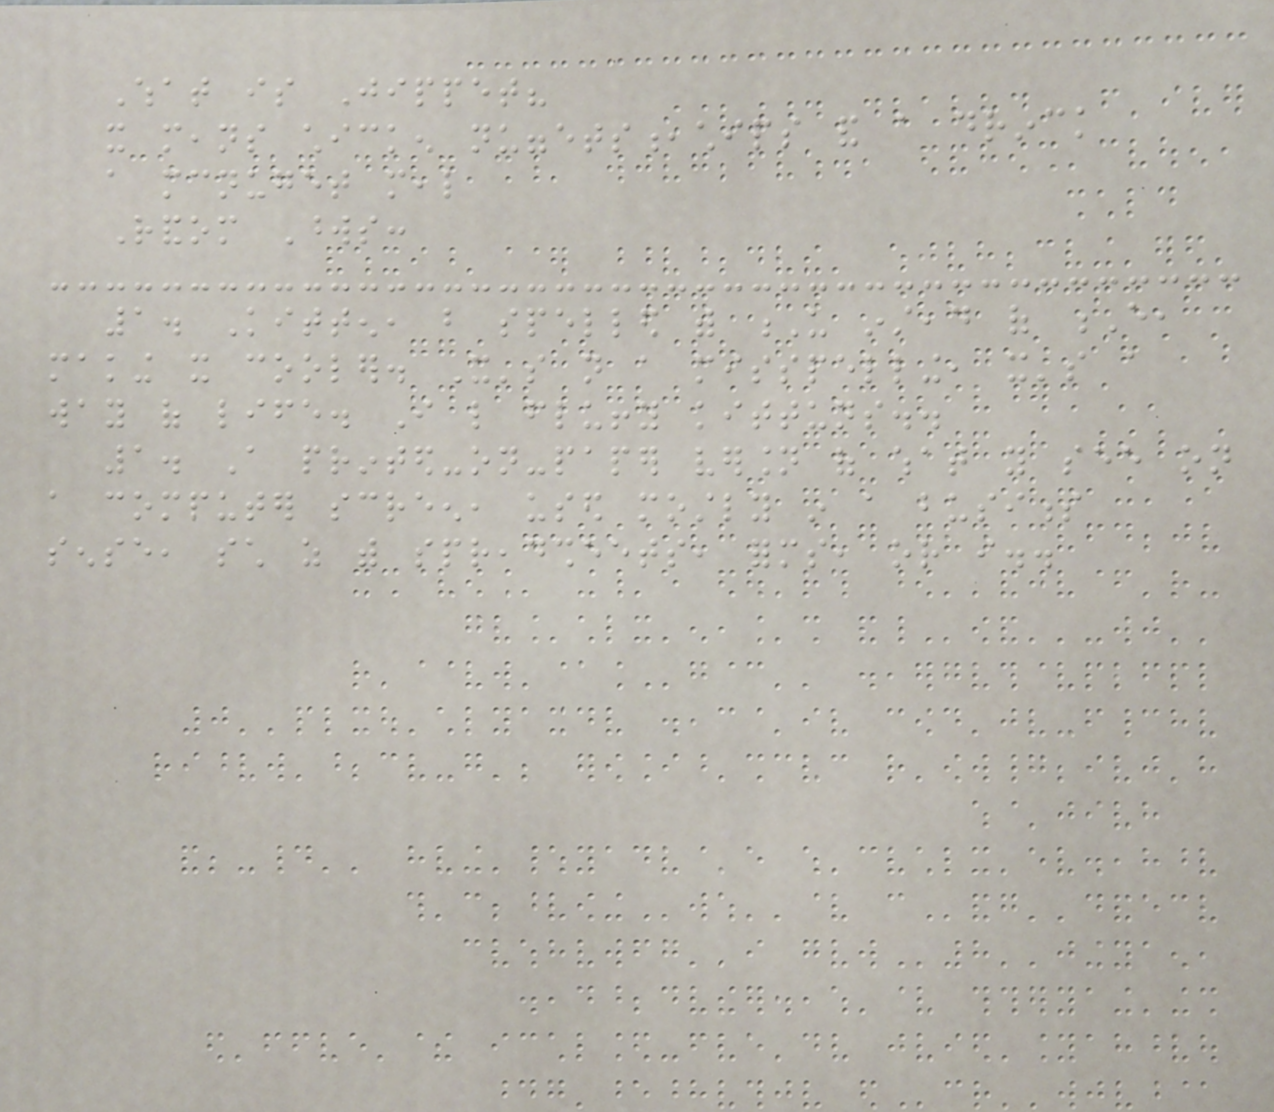What is Jippet?
it means chicken nuggets,chips and a drinck
a mcnuget meal
Random Words:
1. Kitten, but spelled with U instead of E,
making it cooler. It's not a misspelling, it's a
way of life. I like fluffy kittuns..
1. A printed-on-paper version of what you see on
a computer screen, used mostly in a business
sense, such as with spreadsheets, forms, or i..
